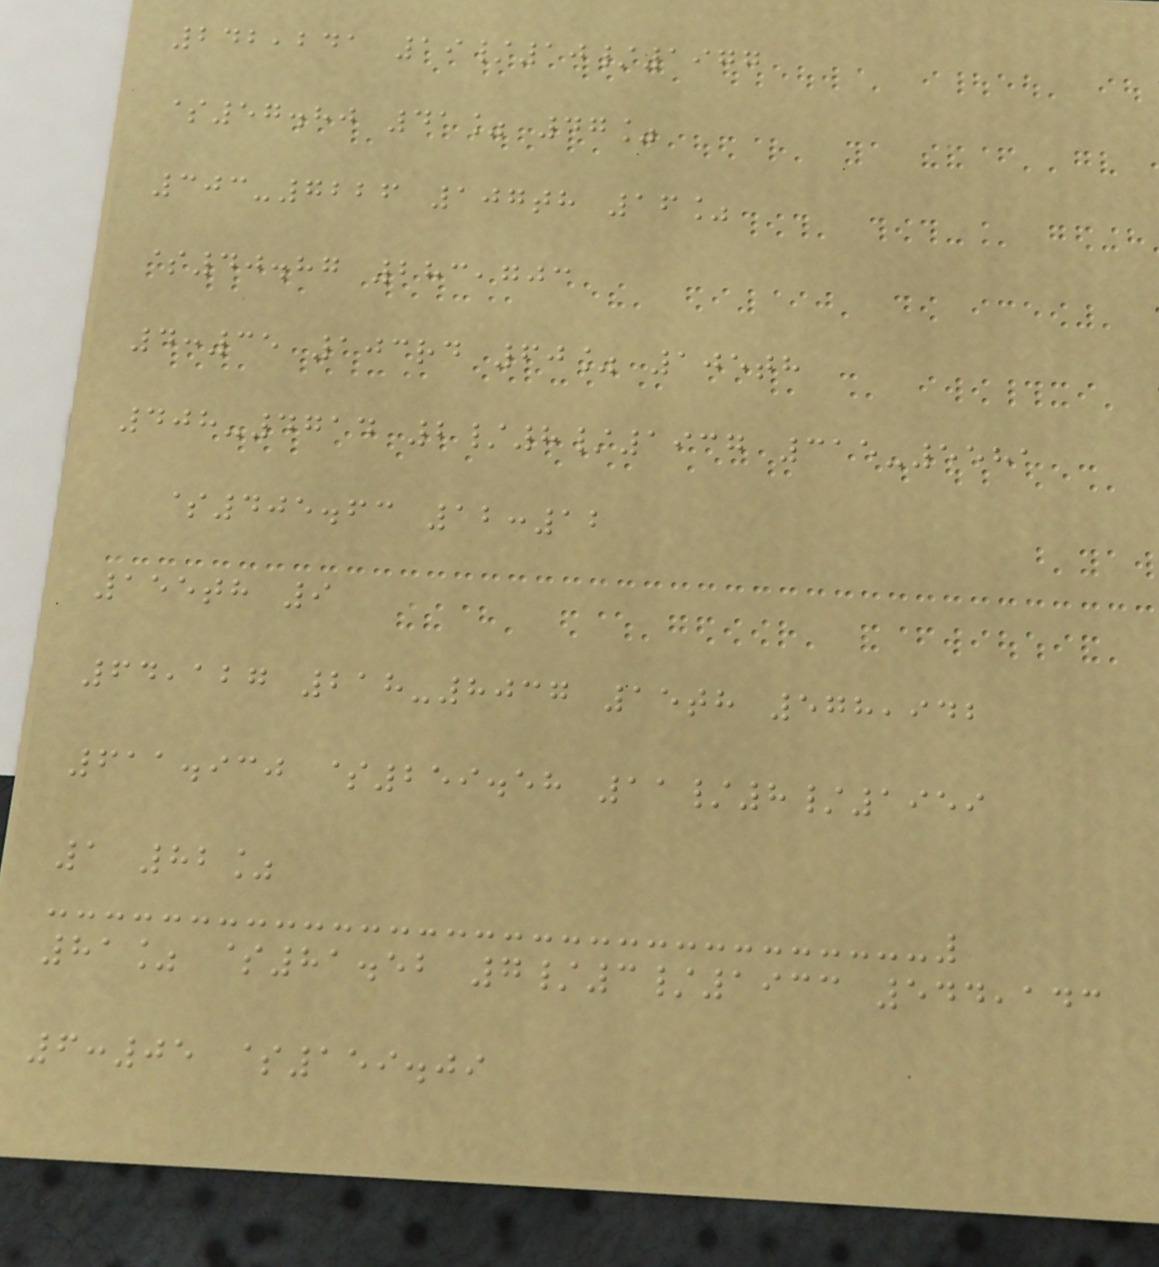242,241 19/10/1977
$57.80 41% 47%
303-7226 107th 16%
$40.87 283,703
4:35 103rd 60% 105th
408-4714 2/8/1937 315-5581
$405.63 12:12
155th 9
64,127 218-8037 15th 578,942
611.930 $259.58 11/8/1959
1 82%
81% $81.52 7/3/1933 544,143
6:05 $159.09
